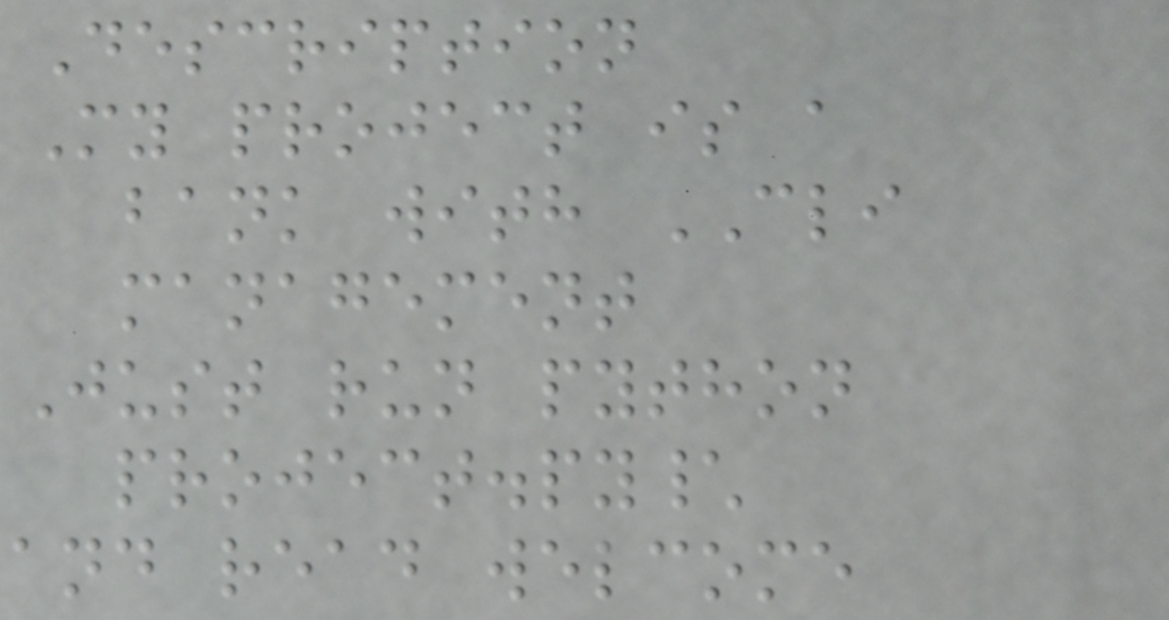Description
My project is a
bank with CLI
management
Just run python
project.py\
and read welcome
